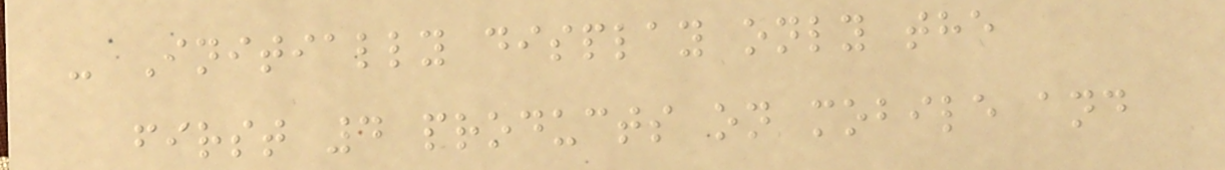- Initially display only the
first 4 products on mobile and
